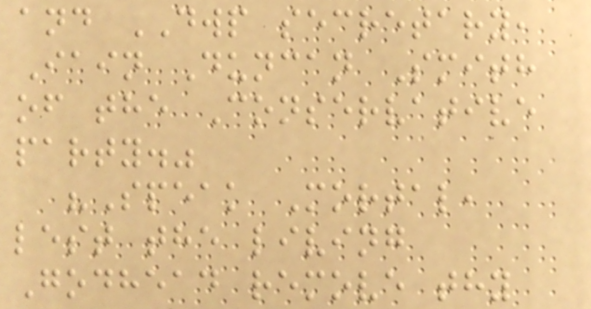and DWP secretary,
Iain Duncan Smith
of the Conservative
party."
"Speak Mortal,
lest the living
Godhead remove thy
